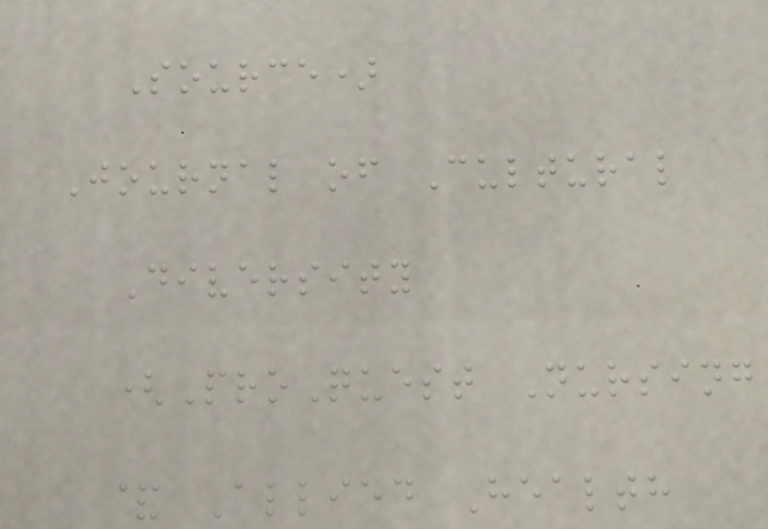Source)
Journal of Cultural
Diversity
(ProQuest Nursing
& Allied Health
